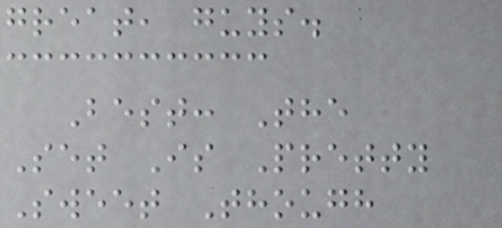great, guys.
Best: The
Set Is Pretty
Sweet Though
